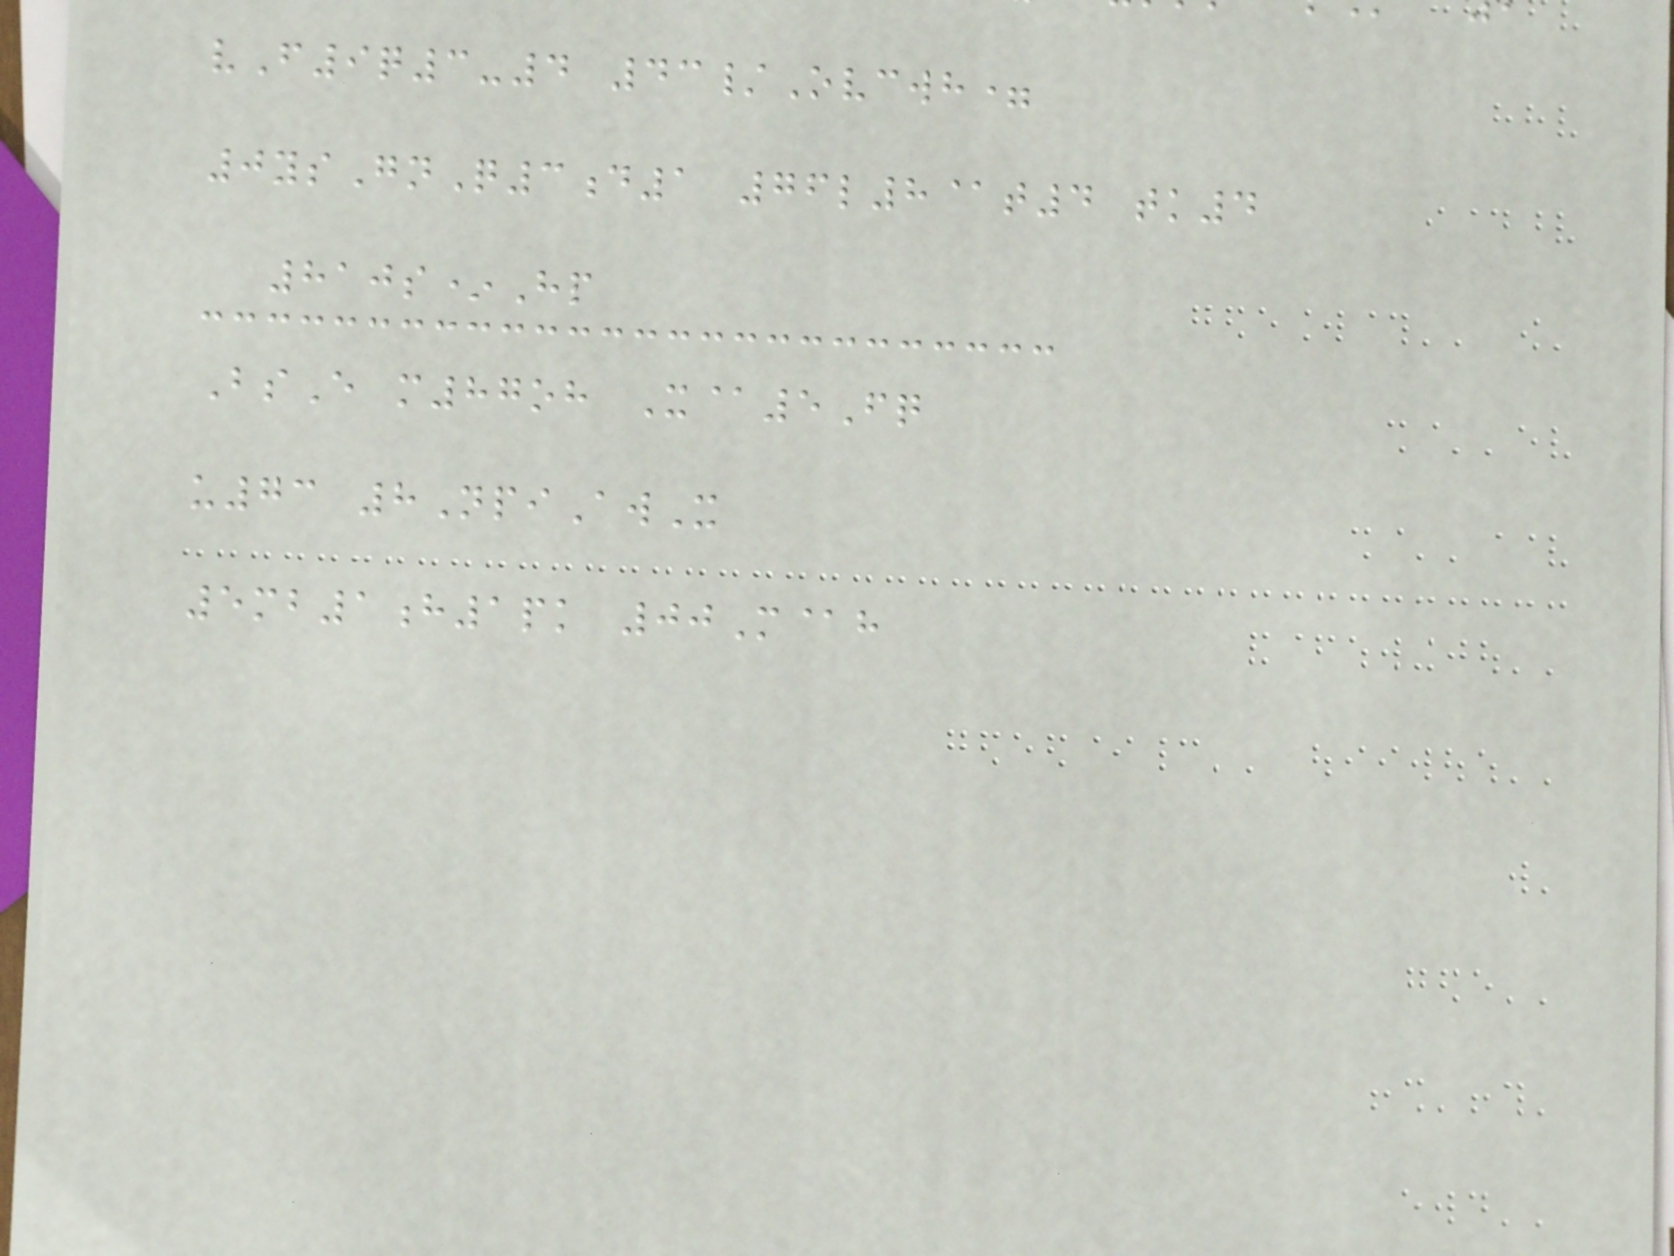vF9q3-4 43/Ovcwh=
0ysGnQ3d1 76l8@t4 tk4
810s*Hp
BsE m87oh X@5Fq
u73 8NpiAwX
5mb1h1pk 00M@h
